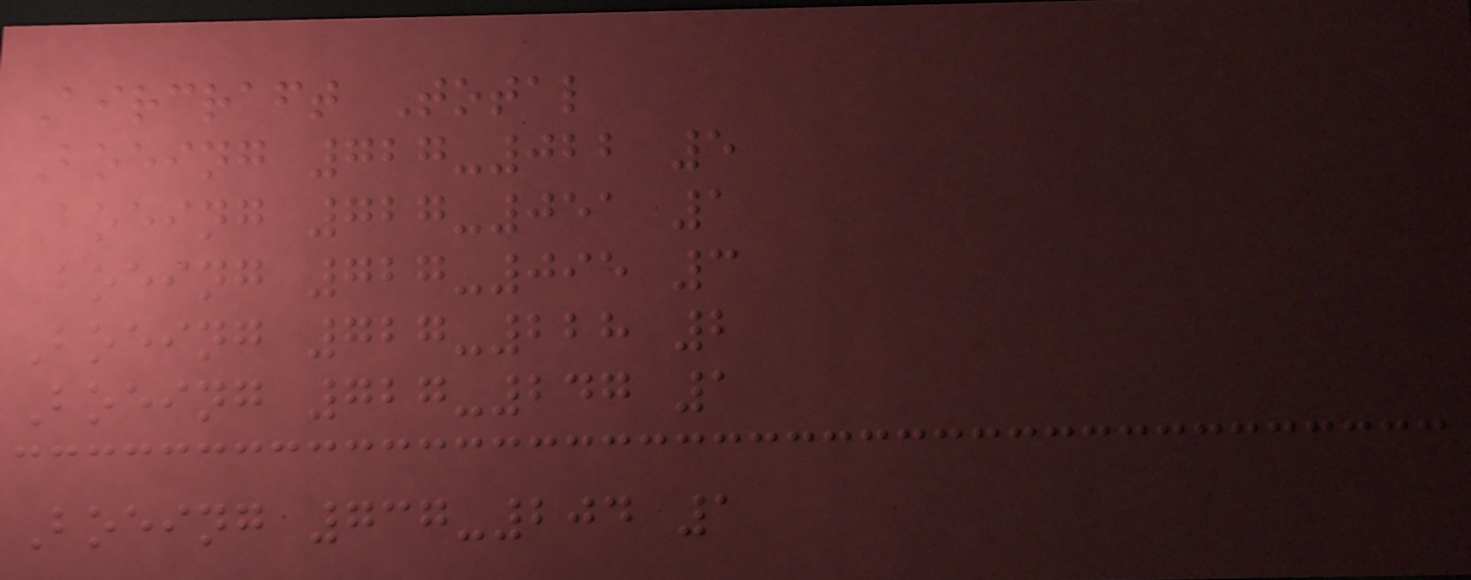Aircraft Total
Boeing 727-022 5
Boeing 727-051 1
Boeing 727-095 3
Boeing 727-228 2
Boeing 727-247 1
Boeing 737-204 1
